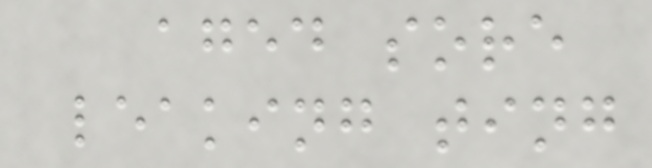aged sore
leaking ting
